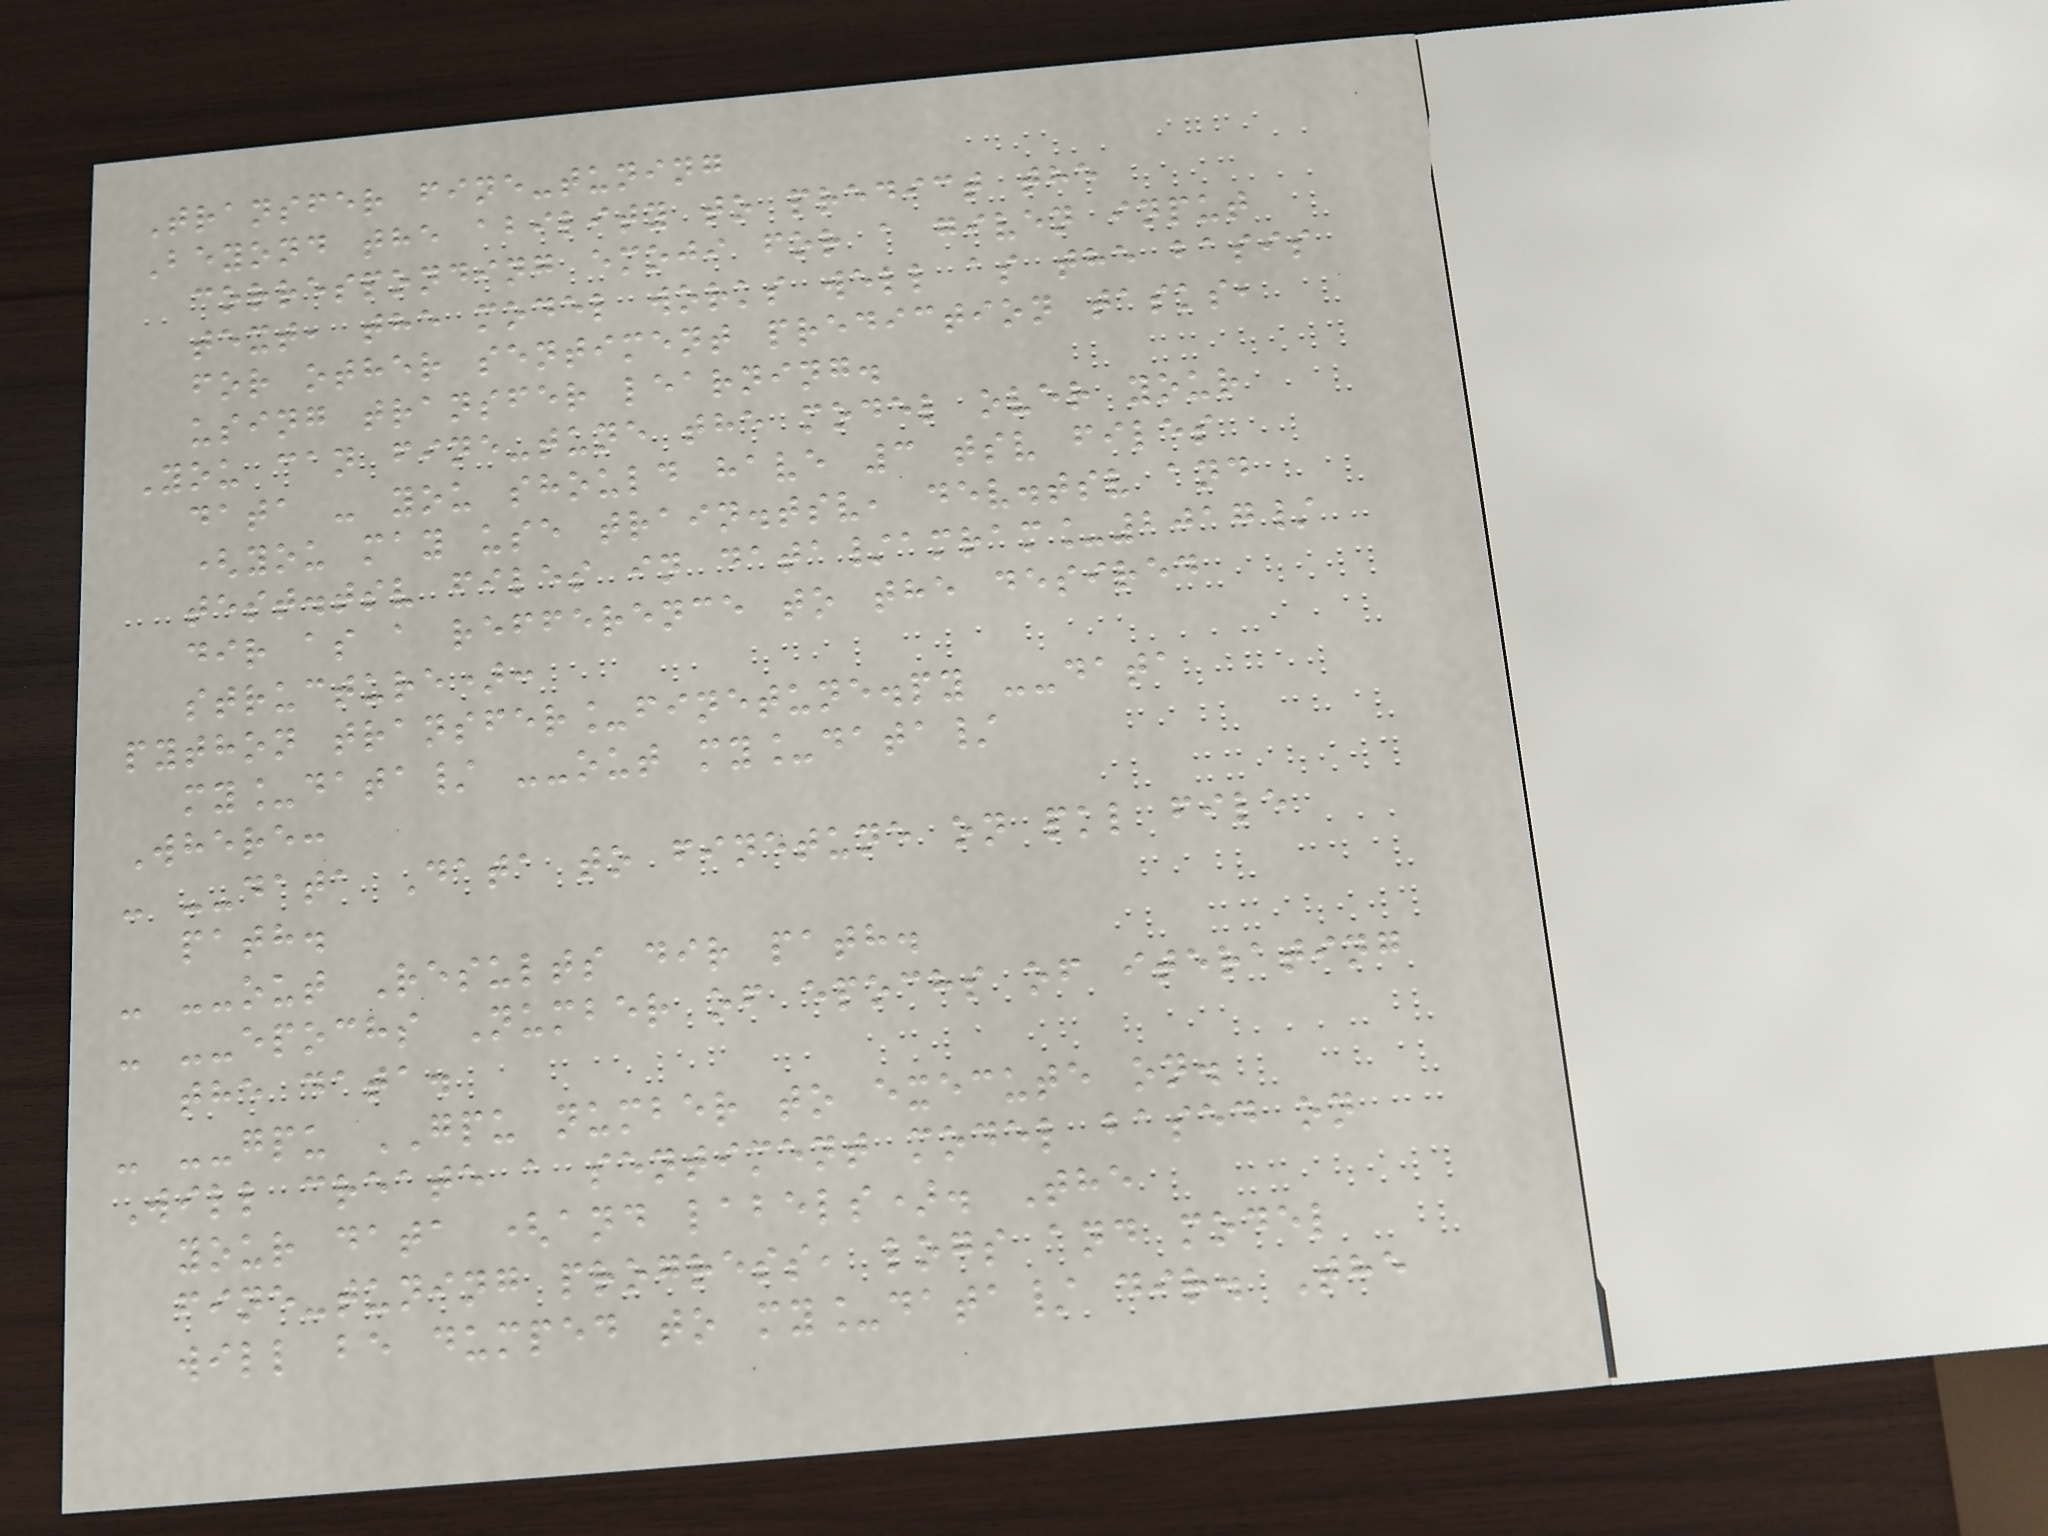Transfer fine-tuning
Beyond the ability to predict the
corresponding emoji for a given input
text, the model works well as the basis
for other sentiment prediction tasks,
using transfer learning.
You can fine-tune the model over your
data - you should have 3 tsv files
(you may use train.tsv, dev.tsv and
test.tsv files in data/amram_2017/
dir as a refference to the desired
structure):
python transfer_finetune.py --data
my_data/ --out my_data/
Where:
- --data Data to finetune on pkl file
path.
- --out Results dir path.
- --epochs Number of epochs of iterating
the data.
- --gpu GPU number to execute on.
Will create a sentiment model based on
your data (and labels). The
fine-tuning progress, logs and model
will be dumped to my_data/ dir. The
